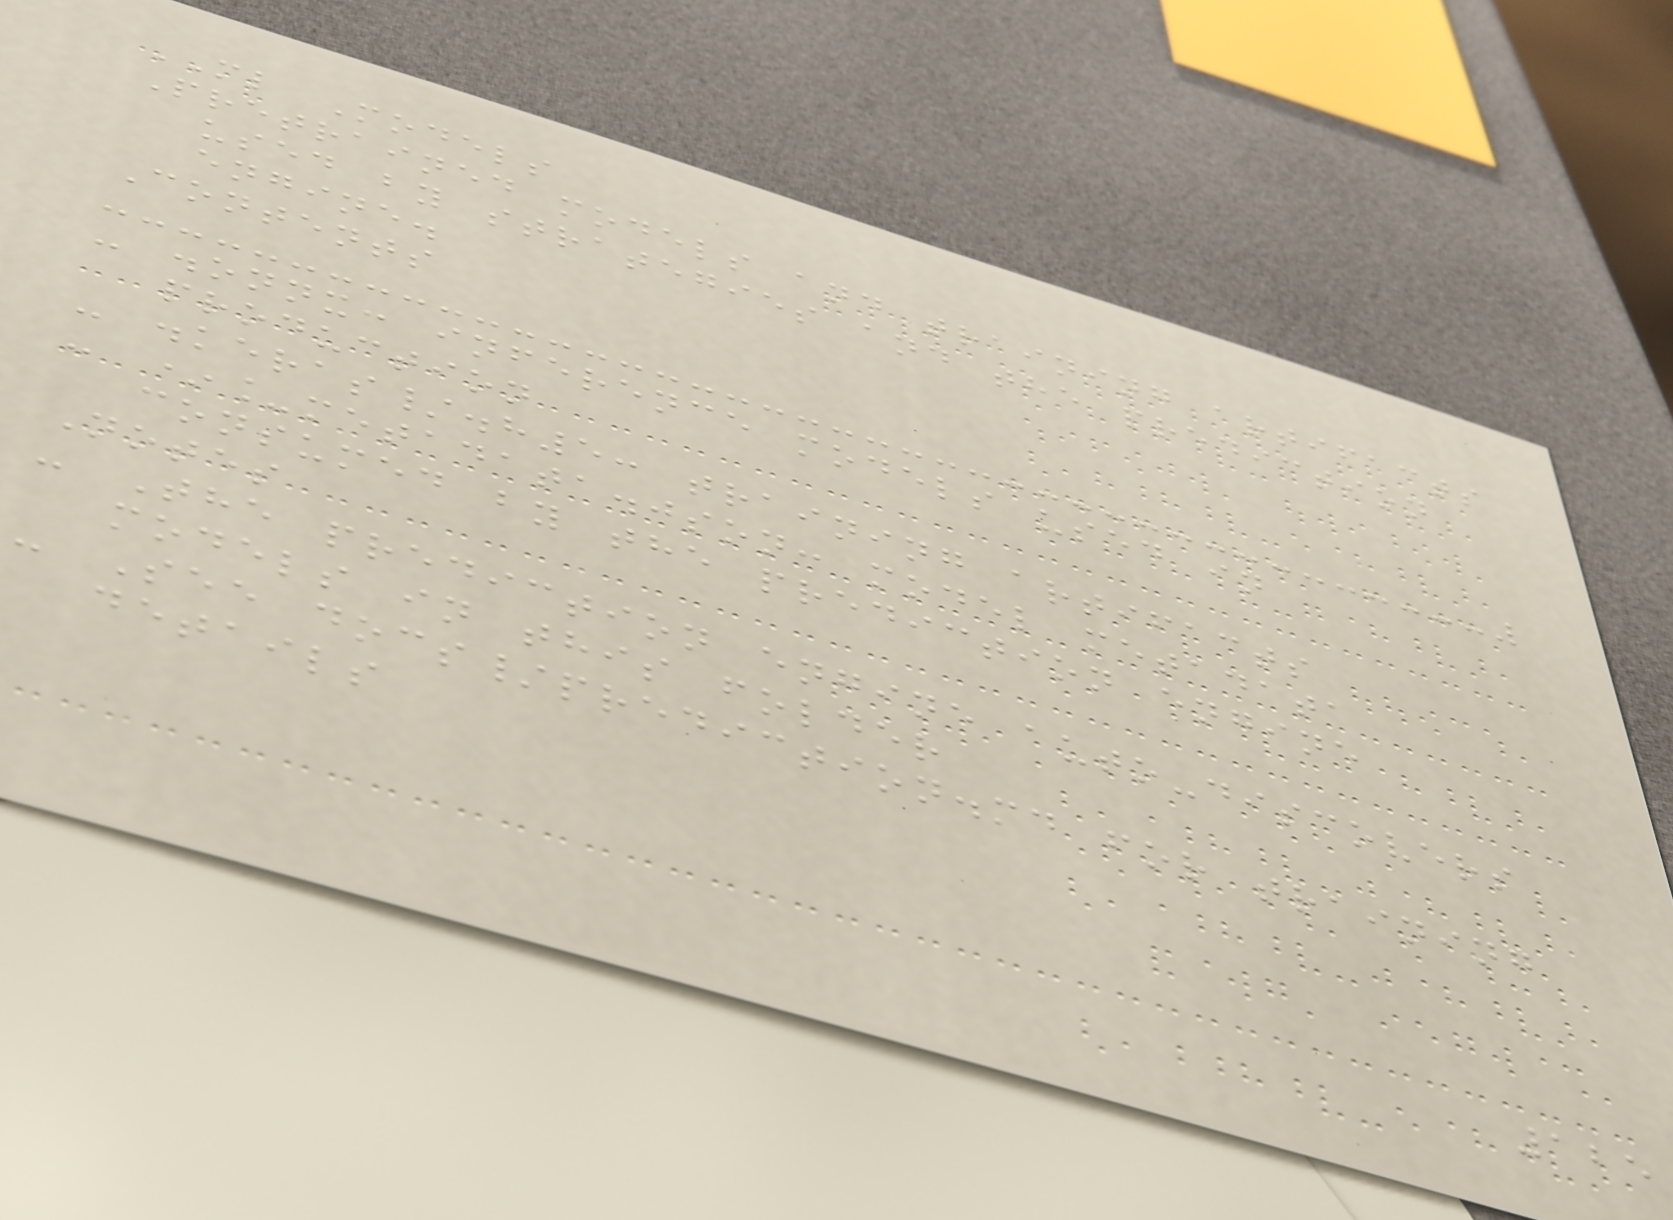ML Models
Pretrained models and training artifacts
used by strategies and the prediction
engine.
Contents
- .onnx: inference models used in
production
- .keras/.h5: training artifacts
- *_metadata.json: model metadata
consumed by the prediction engine
Notes
- The prediction engine auto-discovers
models in this folder
- See docs/prediction.md for training
details
125
